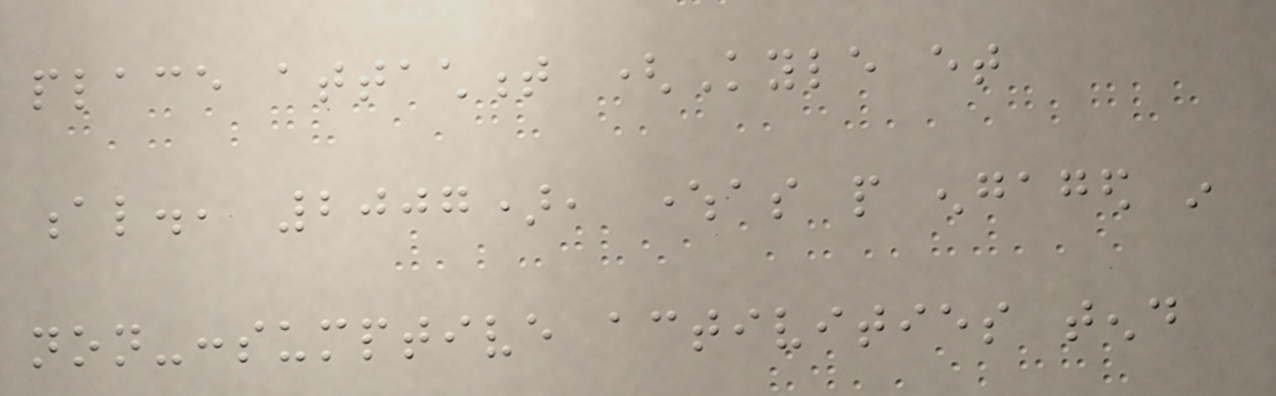place attachment (Kyle et
al., 2007), whereas people engaged in
non-consumptive activities tend
